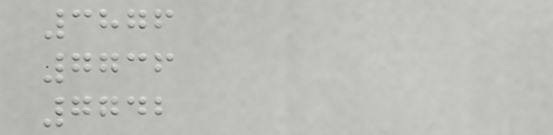3876
7736
7742
